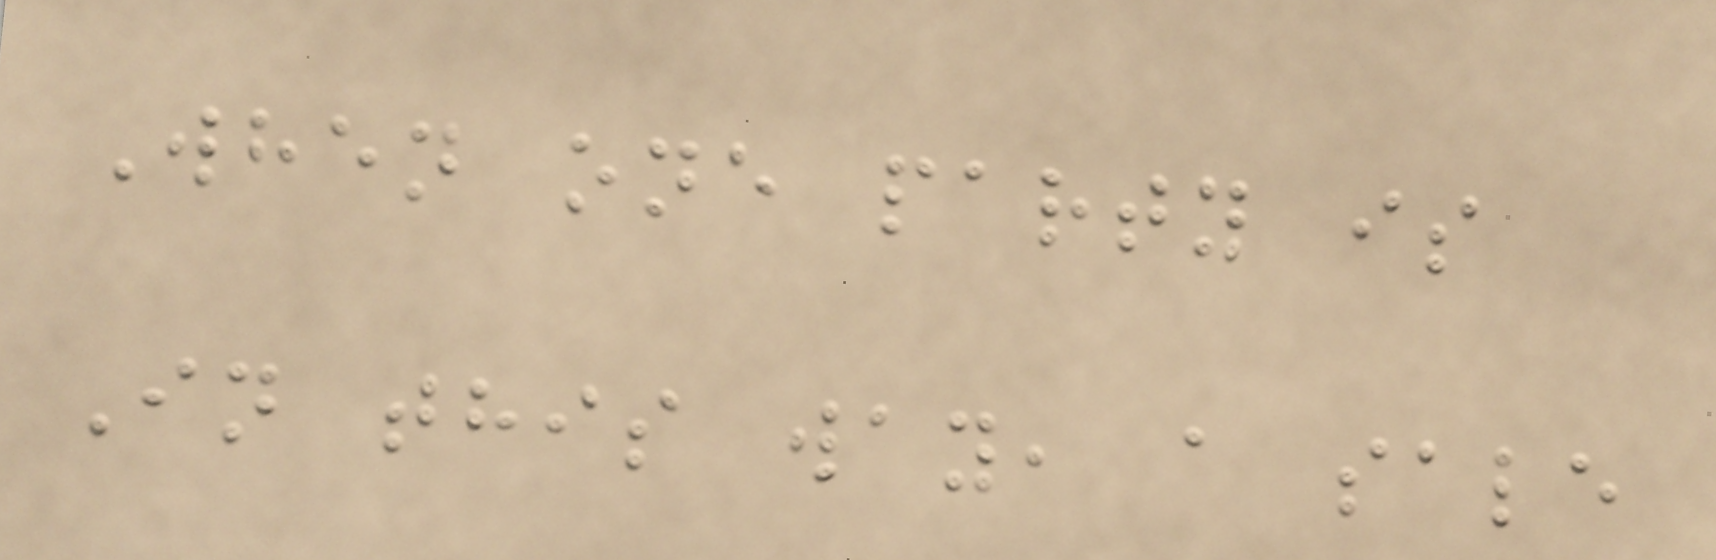When one party is
In this way, a sale
